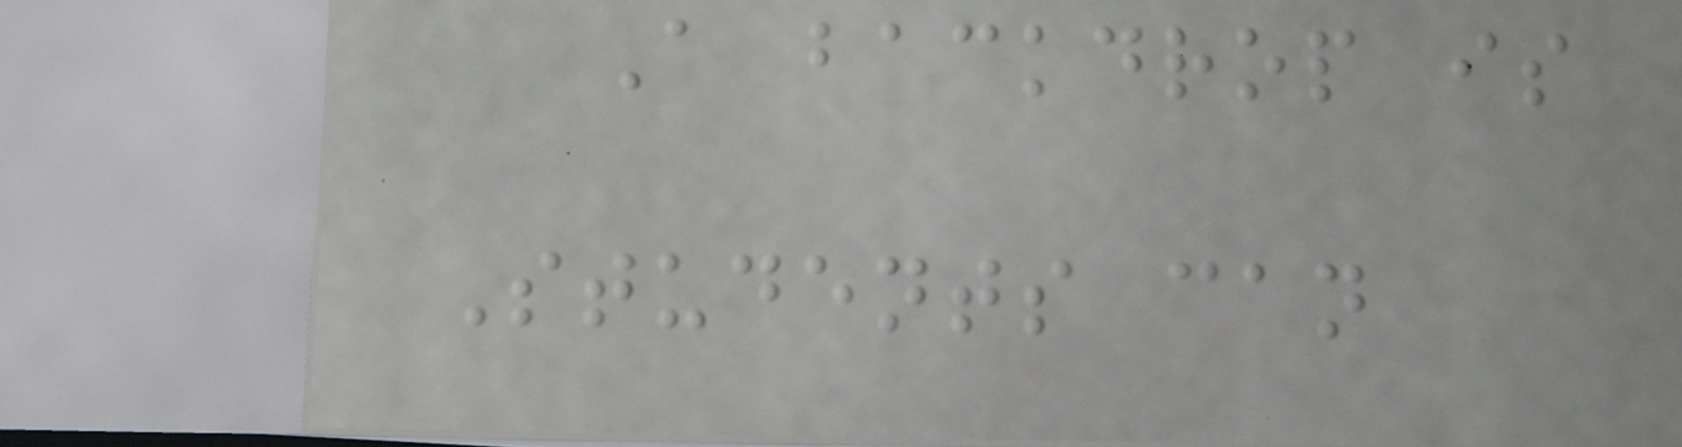A backdrop is
Students can
